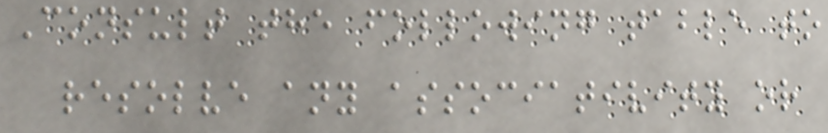Consult the following table to
resolve any associativity or
